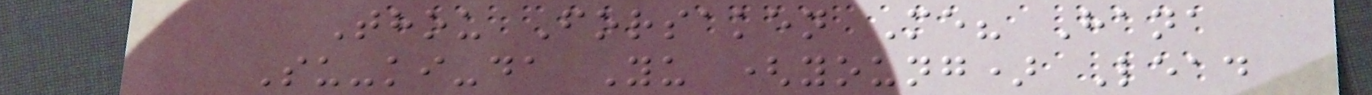Thou Forsaken Me? Hana
Su-ki-da Yu (young) Lead
